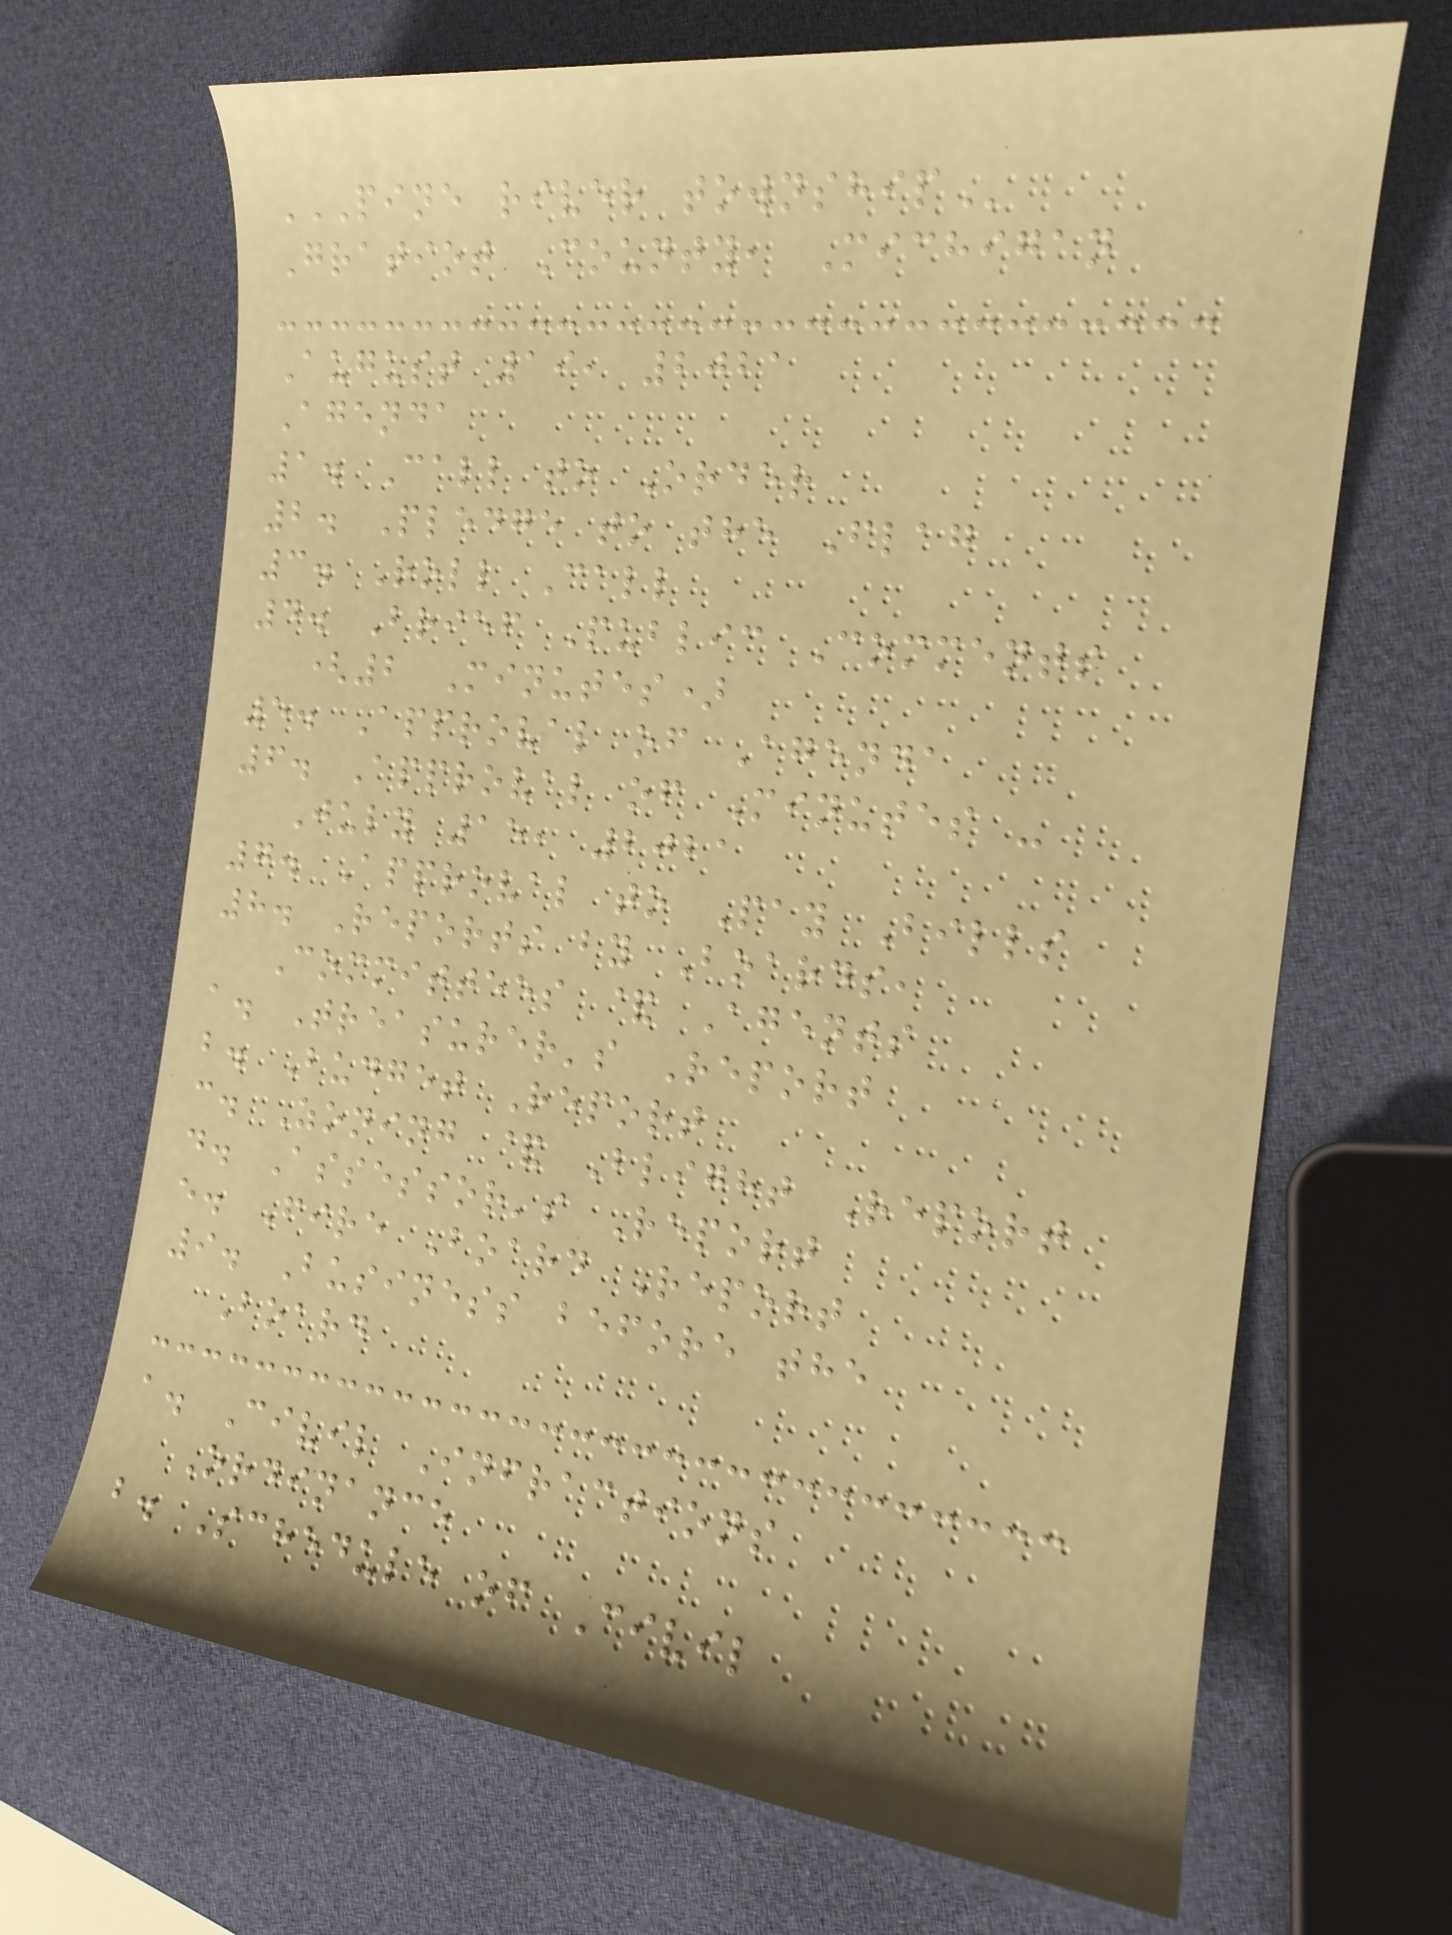PINE RIVER TOWNSHIP
Gratiot County, Michigan
August 19, 2021
Agenda
1. Call to Order
2. Pledge to the Flag
3. Roll Call
4. Brief Public Comments
(2 Minutes)
5. Approval of Agenda
6. Approval of Minutes -
July 15, 2021
7. Approval to Pay Bills
8. Reports by Boards,
Committees & Agents
a. Treasurer's Report
b. Budget Report
c. Zoning & Blight Report
d. Assessor's Report
e. Fire Board Report
9. Business before the
Board
a. Civil Infractions
Ordinance
b. Schedule of Civil
